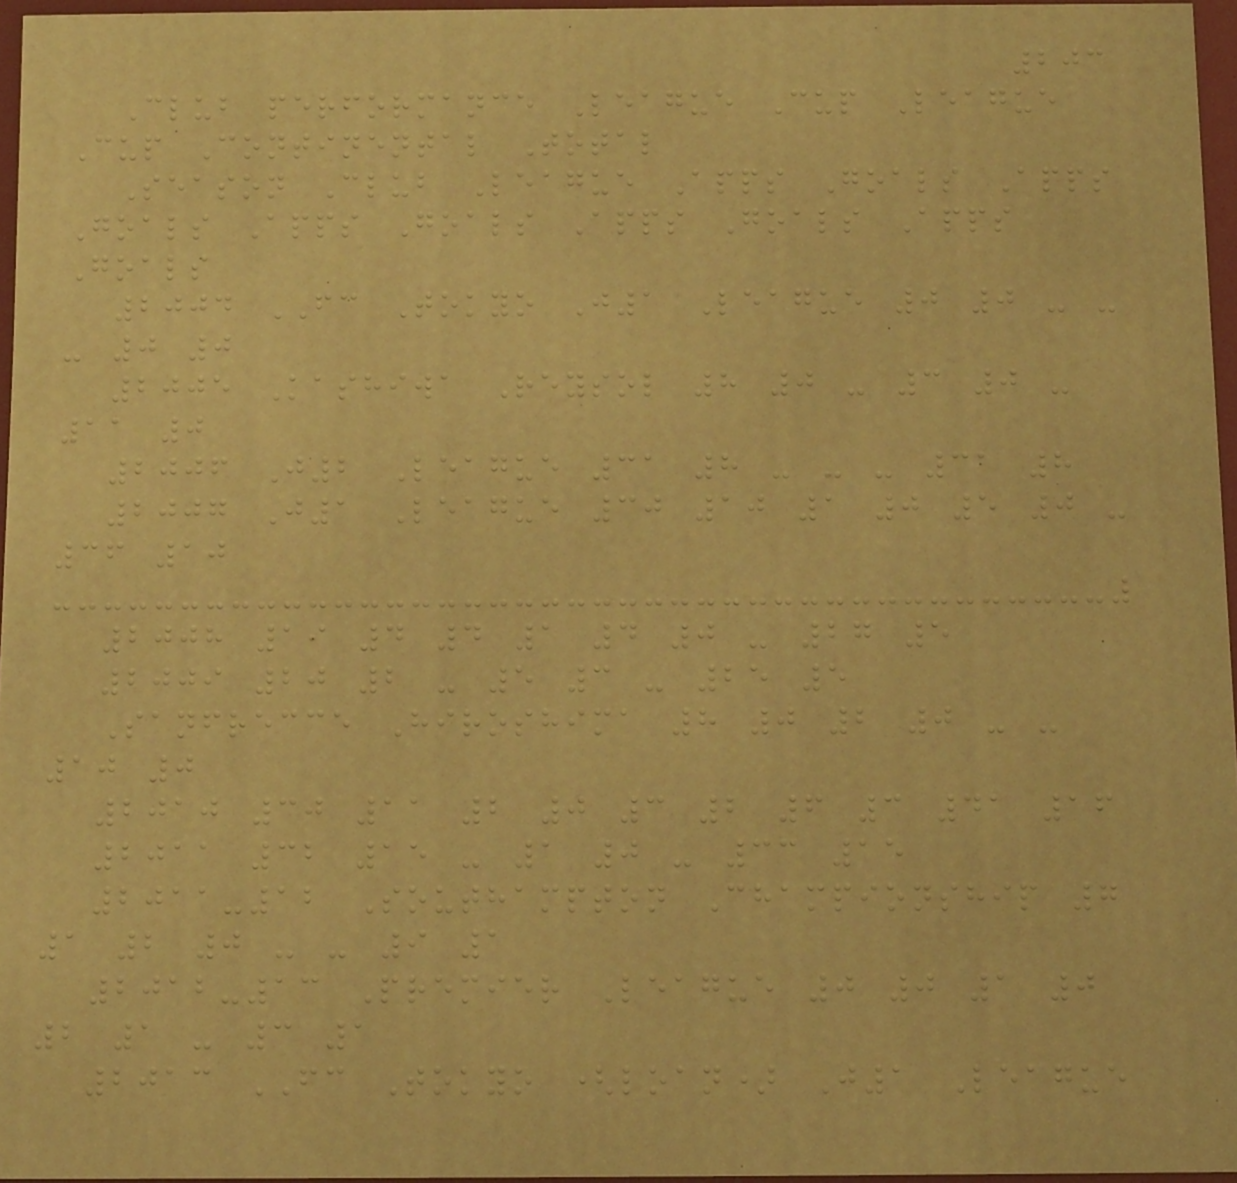203
Club performance League Cup League
Cup Continental Total
Season Club League Apps Goals Apps
Goals Apps Goals Apps Goals Apps
Goals
2004 FC Tokyo J1 League 0 0 - -
- 0 0
2005 Kashiwa Reysol 8 0 - 3 0 -
11 0
2006 J2 League 31 8 - - - 31 8
2007 J1 League 30 10 1 0 5 0 -
36 10
2008 19 4 4 1 4 0 - 27 5
2009 20 2 - 5 3 - 25 5
Sanfrecce Hiroshima 8 0 2 0 - -
10 0
2010 30 11 2 0 3 2 6 3 41 16
2011 32 15 - 1 0 - 33 15
2011-12 Southampton Championship 7
1 2 0 - - 9 1
2012-13 Premier League 0 0 1 0
2 1 - 3 1
2013 FC Tokyo (loan) J1 League
